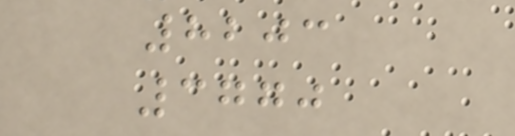8203
3770
